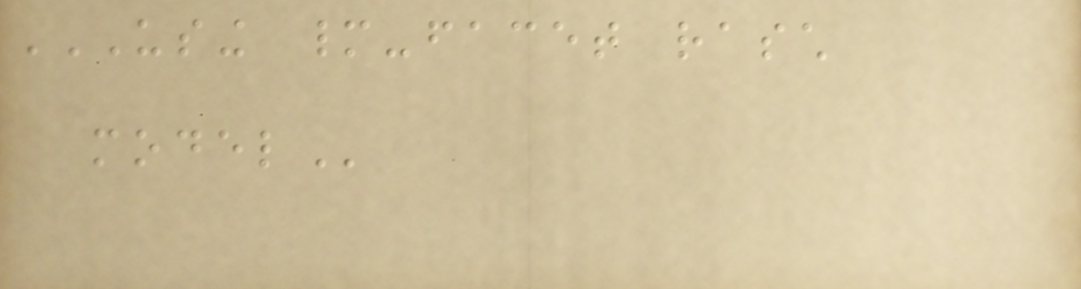USING MANY-FACET RASCH
MODEL
